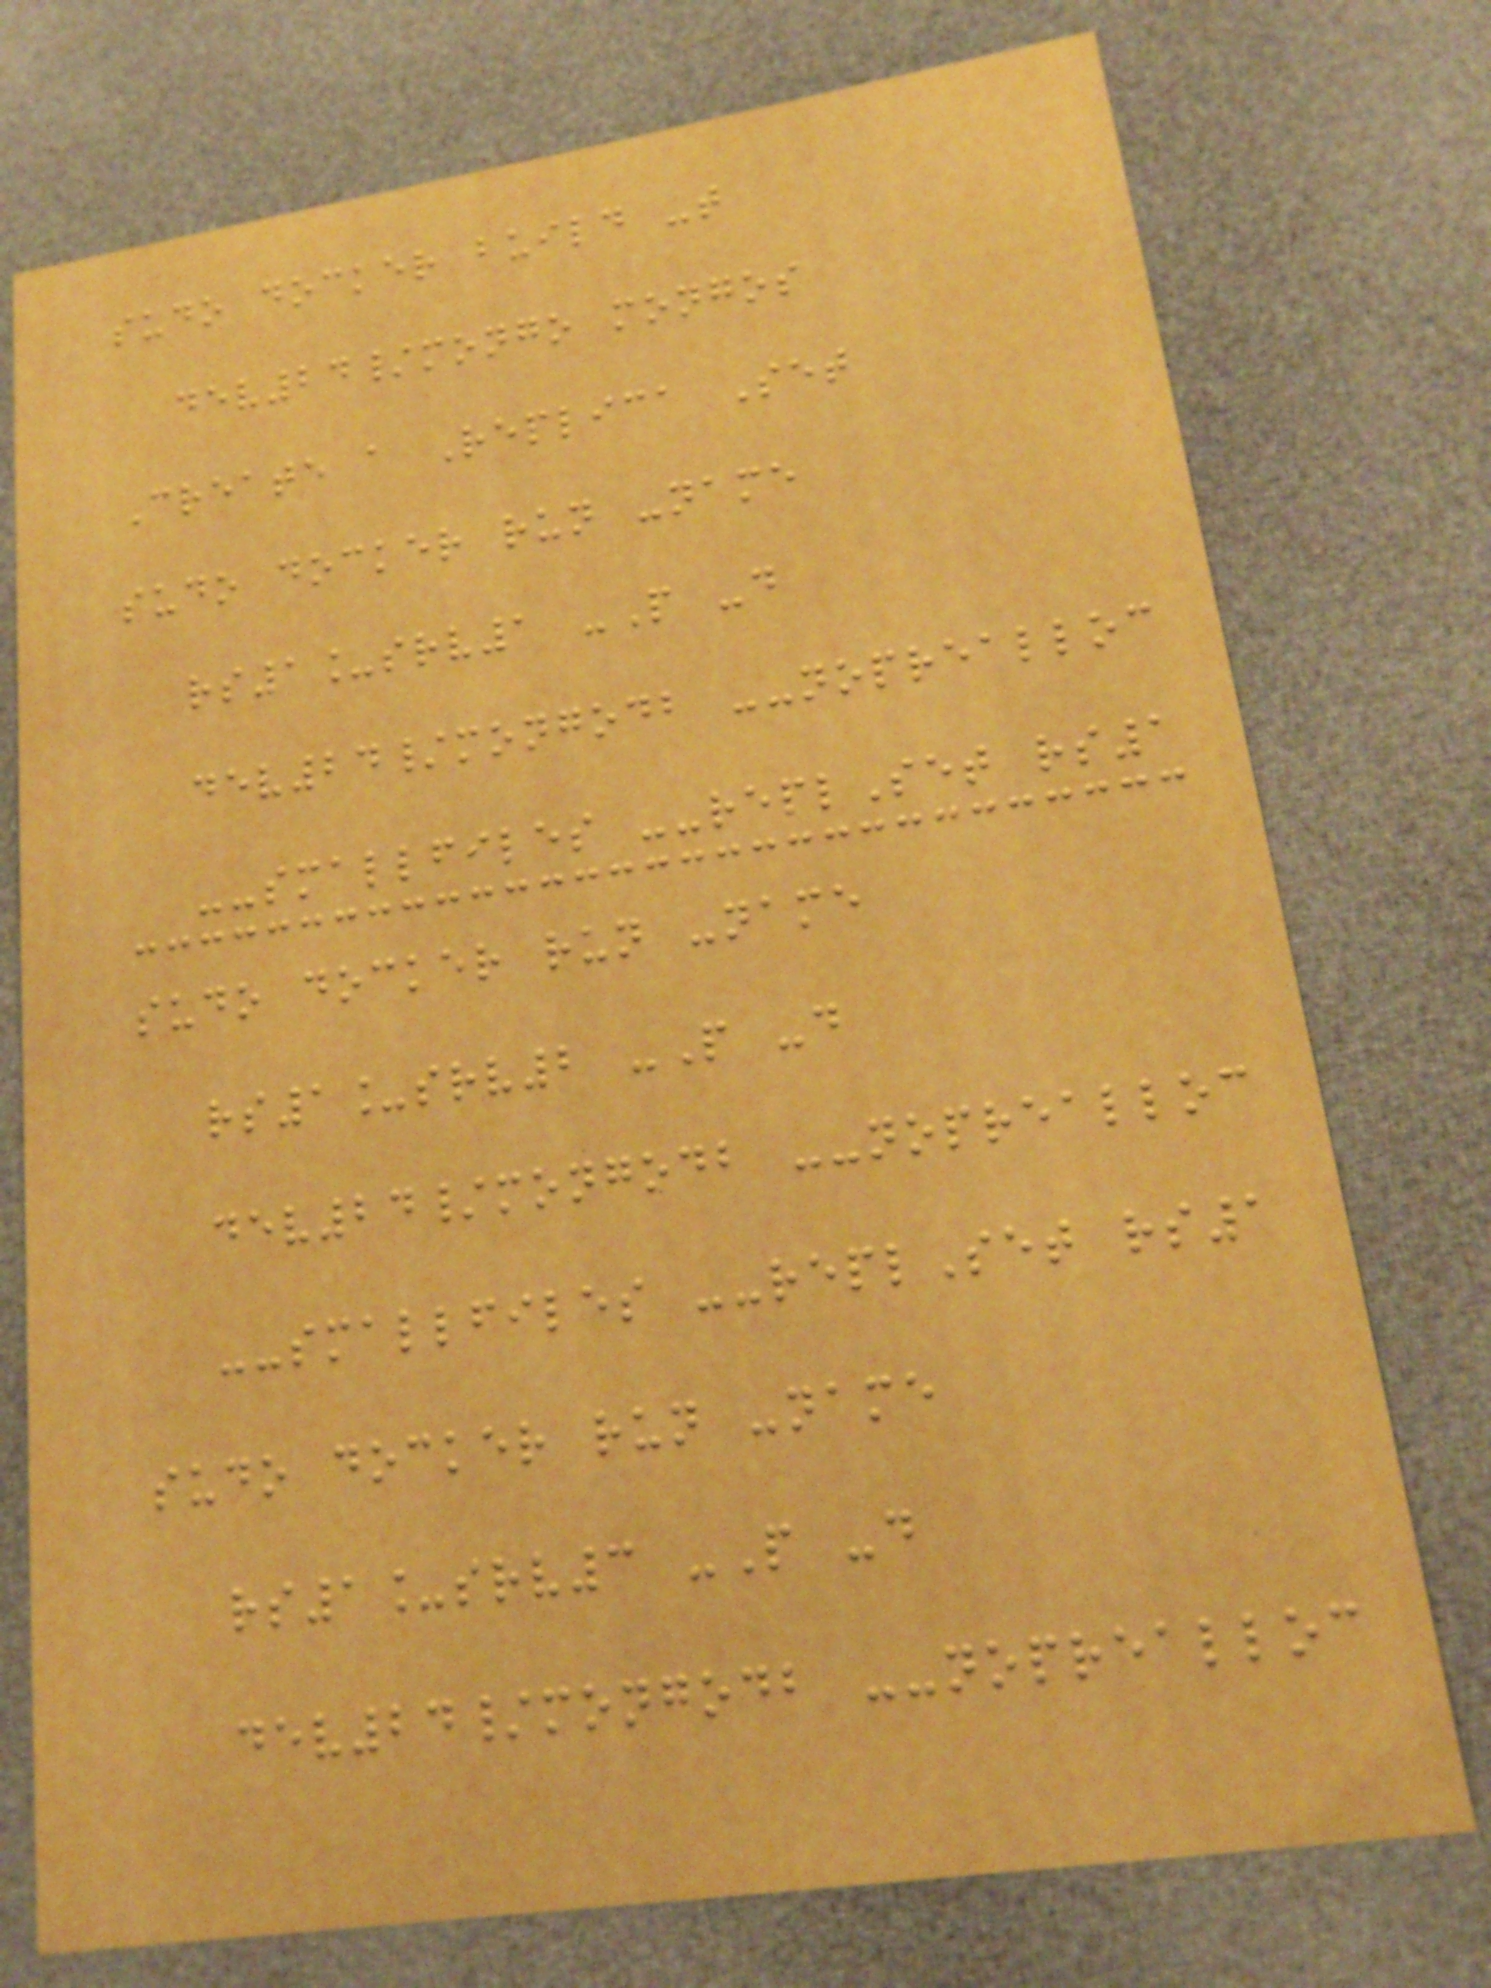sudo docker build -t
dev24/mongo mongos
Create a Replica Set
sudo docker run -name
rs1_srv1 -P -d
dev24/mongodb --noprealloc
--smallfiles --replSet rs1
sudo docker run -name
rs1_srv2 -P -d
dev24/mongodb --noprealloc
--smallfiles --replSet rs1
sudo docker run -name
rs1_srv3 -P -d
dev24/mongodb --noprealloc
